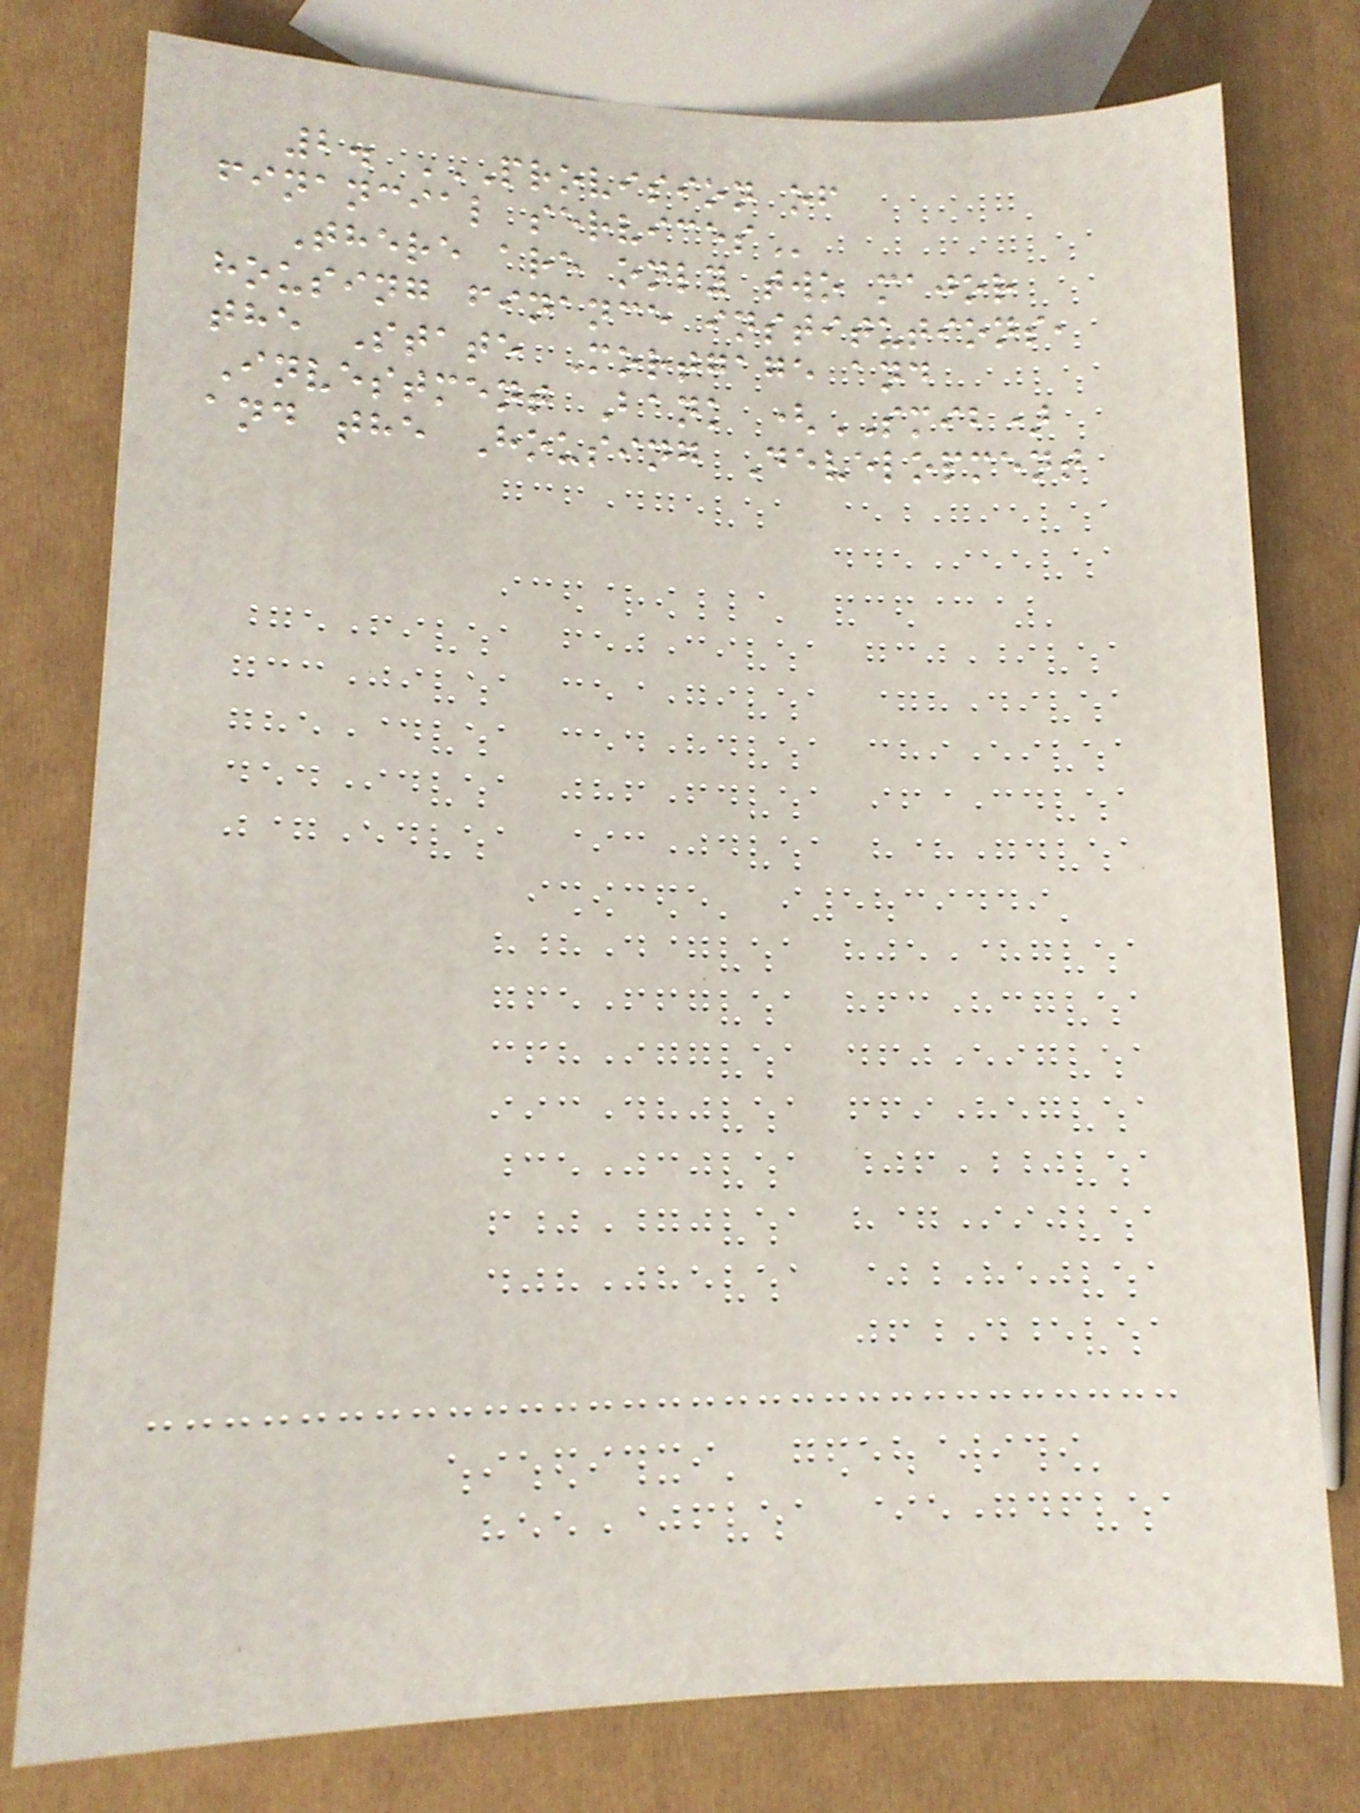2. PROVISION OF
FINANCIAL SERVICES
There are only two major
housing finance institutions,
the State Mortgage and
Investment Bank (SMIB)
and the Housing Development
